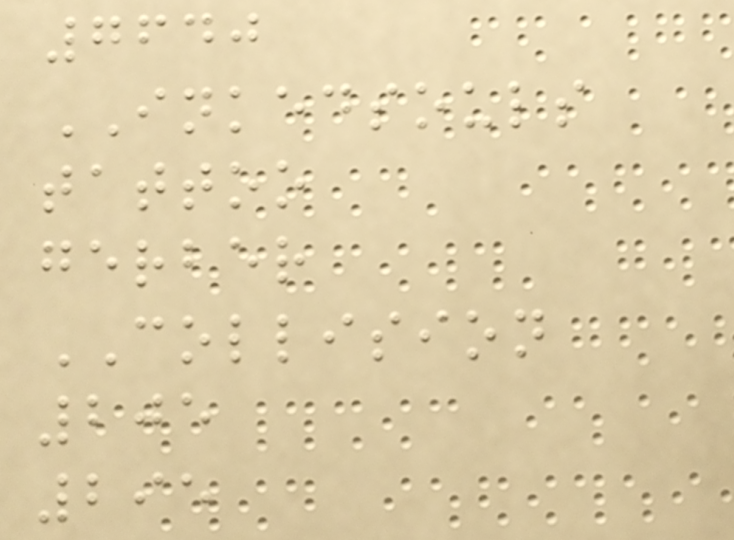7640
INKEDSOULS
tattoo
gerber
COLLISION
205
295
